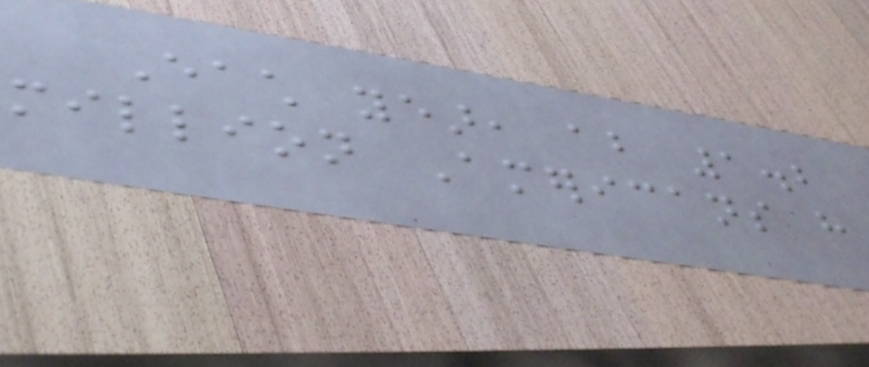Each year, about 1.2
million Americans have
